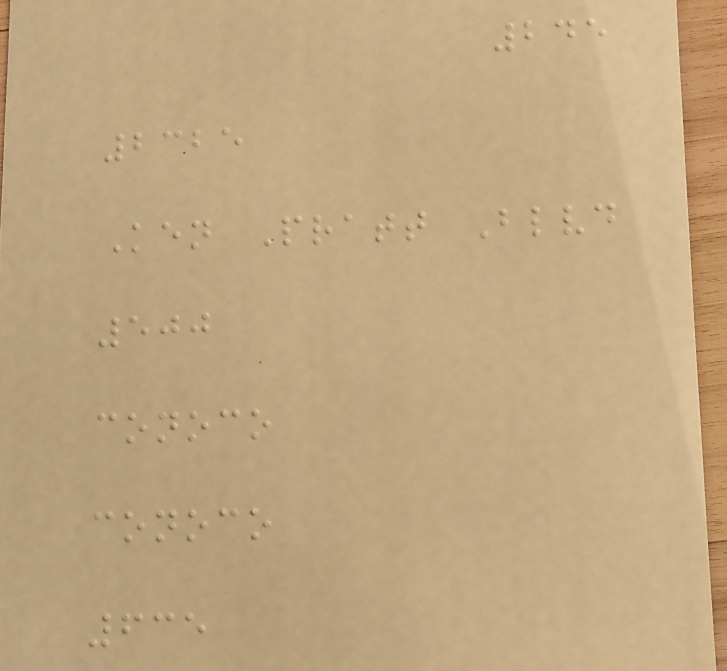245
2325
Ken Pratt Blvd
500
conoco
conoco
635
